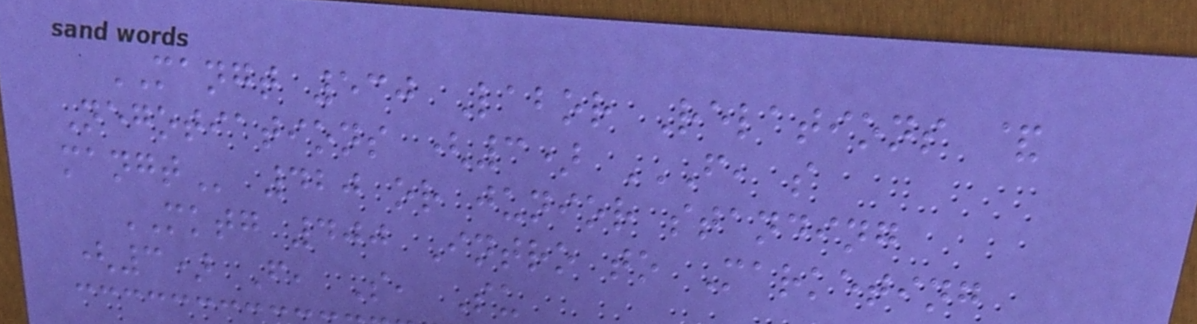MANGT 530 Labor Relations &
Negotiations (3) F, S
MANGT 420 or junior standing
MKTG 400 Intro to Marketing
(3) F, S, Su
